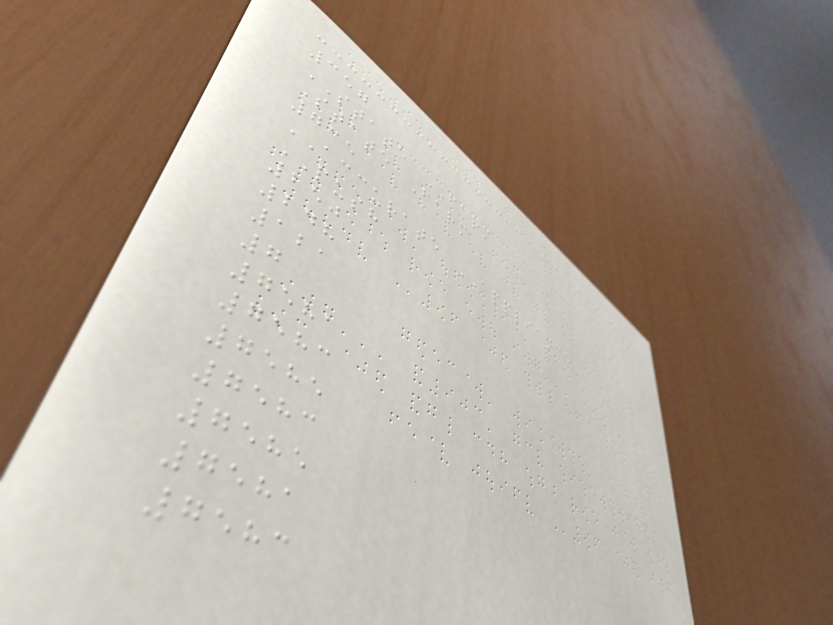357
STATE FARM
State Farm
735
ACCURATE APPLIANCE
PUSH
250
248
121
7
7581
7583
7585
7583
7585
7581
7583
